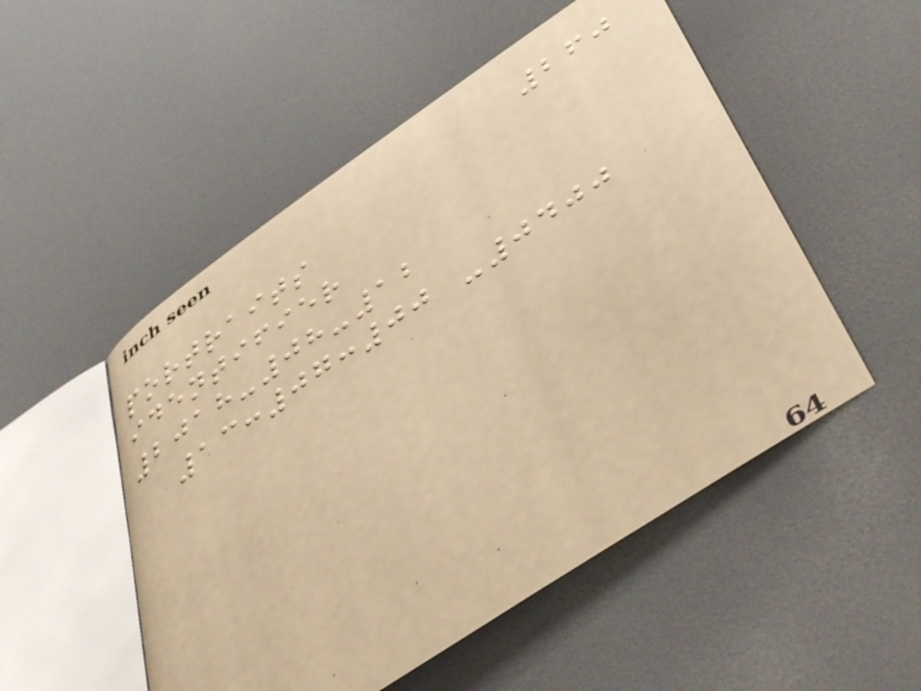260
portraits
identifier
2018-08-12
13:07:00 -0400
